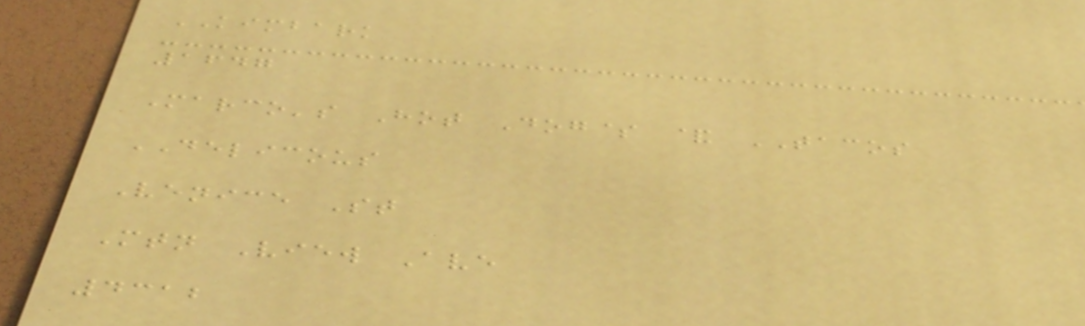KIMBARK
1647
Marco's Hot Dog$ & TACOS
DELICOUS
Venice St
Mtn View Ave
4312
